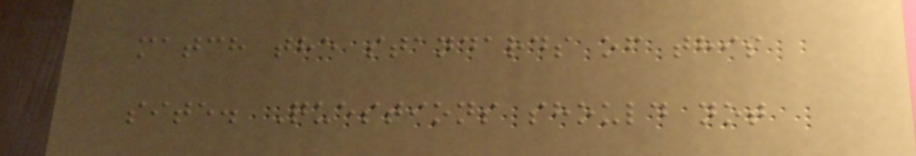match the standards of this
site. Questions should not
